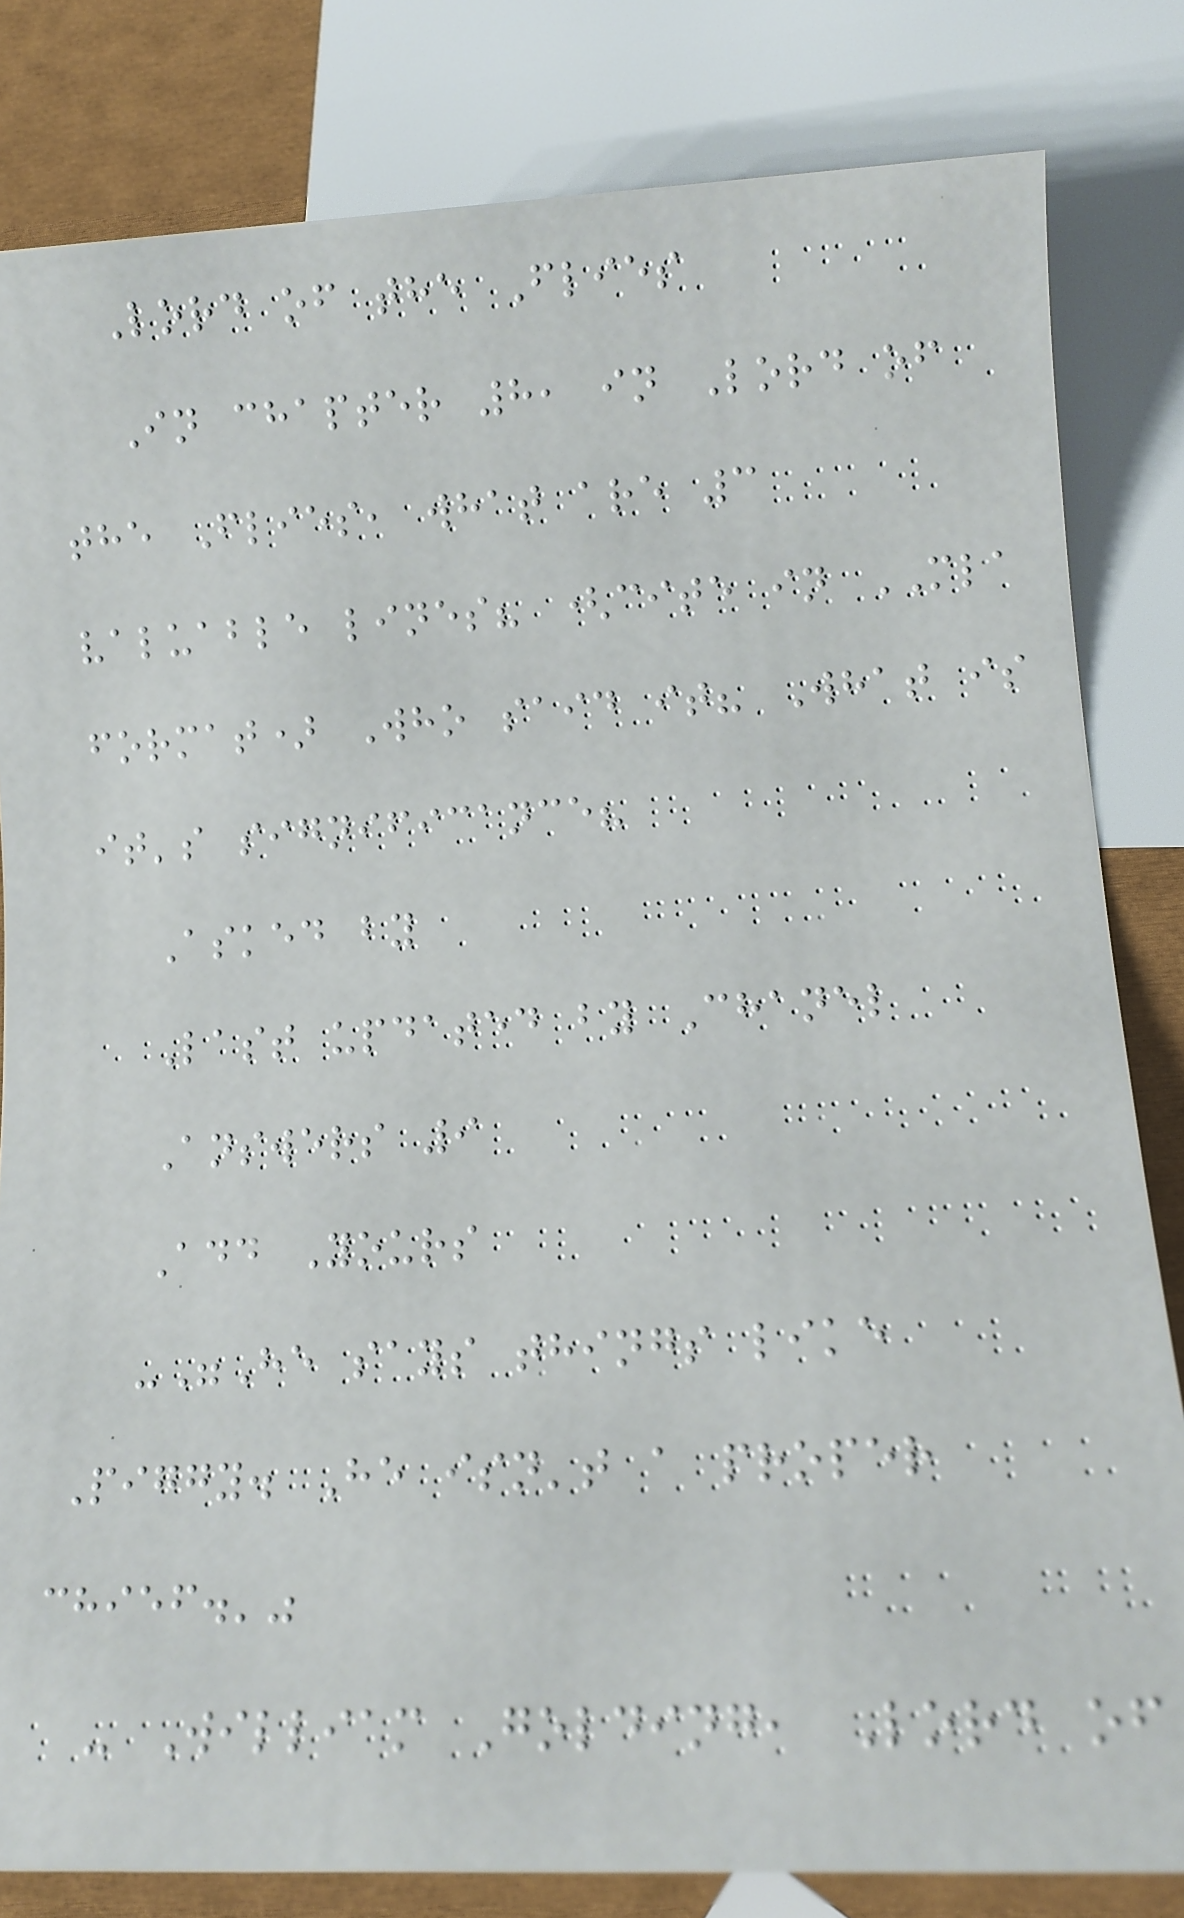Lord of the Flies
In chapter 8, in Lord of
the Flies, what are 3
valuable lines? (cite in MLA
format) Who said it? What is
it's significance?
Asked by
Last updated by Chanel
Answers 9
Add Yours
-"He says things like
Piggy. He isn't a proper
chief.'"
- William Golding, Lord of
